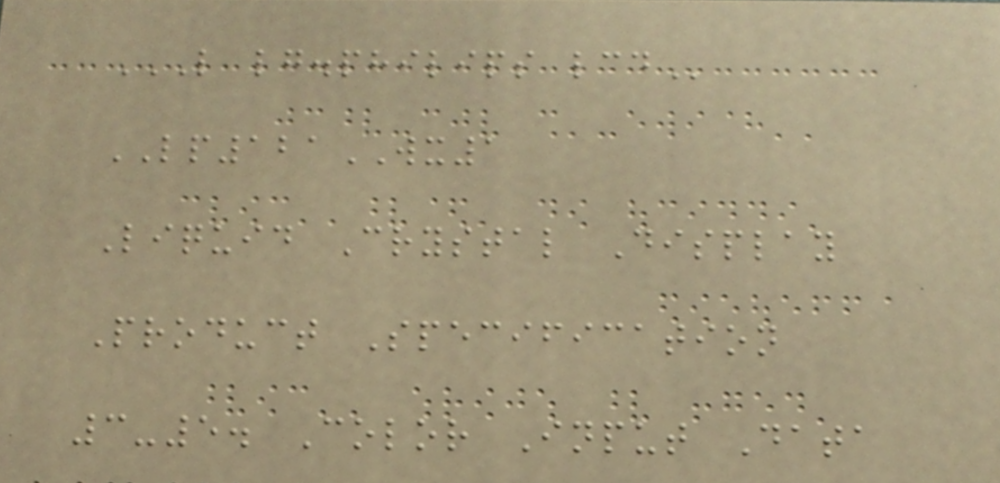L LG.PHILIPS LCD
LP121WX1
Liquid Crystal Display
Product Specification
3-5. Color Input Data
